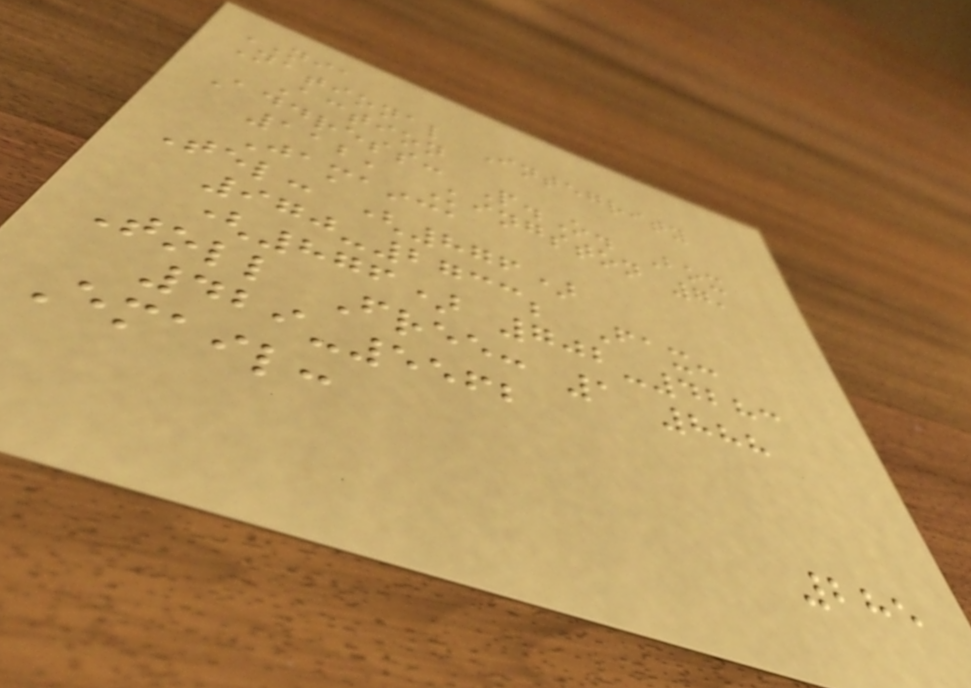NIA
National Integrity
Action
Address: P.O. Box
112, Kingston 7,
Jamaica
Tel: (876)
970-2733; Fax:
(876) 702-4283
Toll Free: 1 888
429-5562
Email:
285
